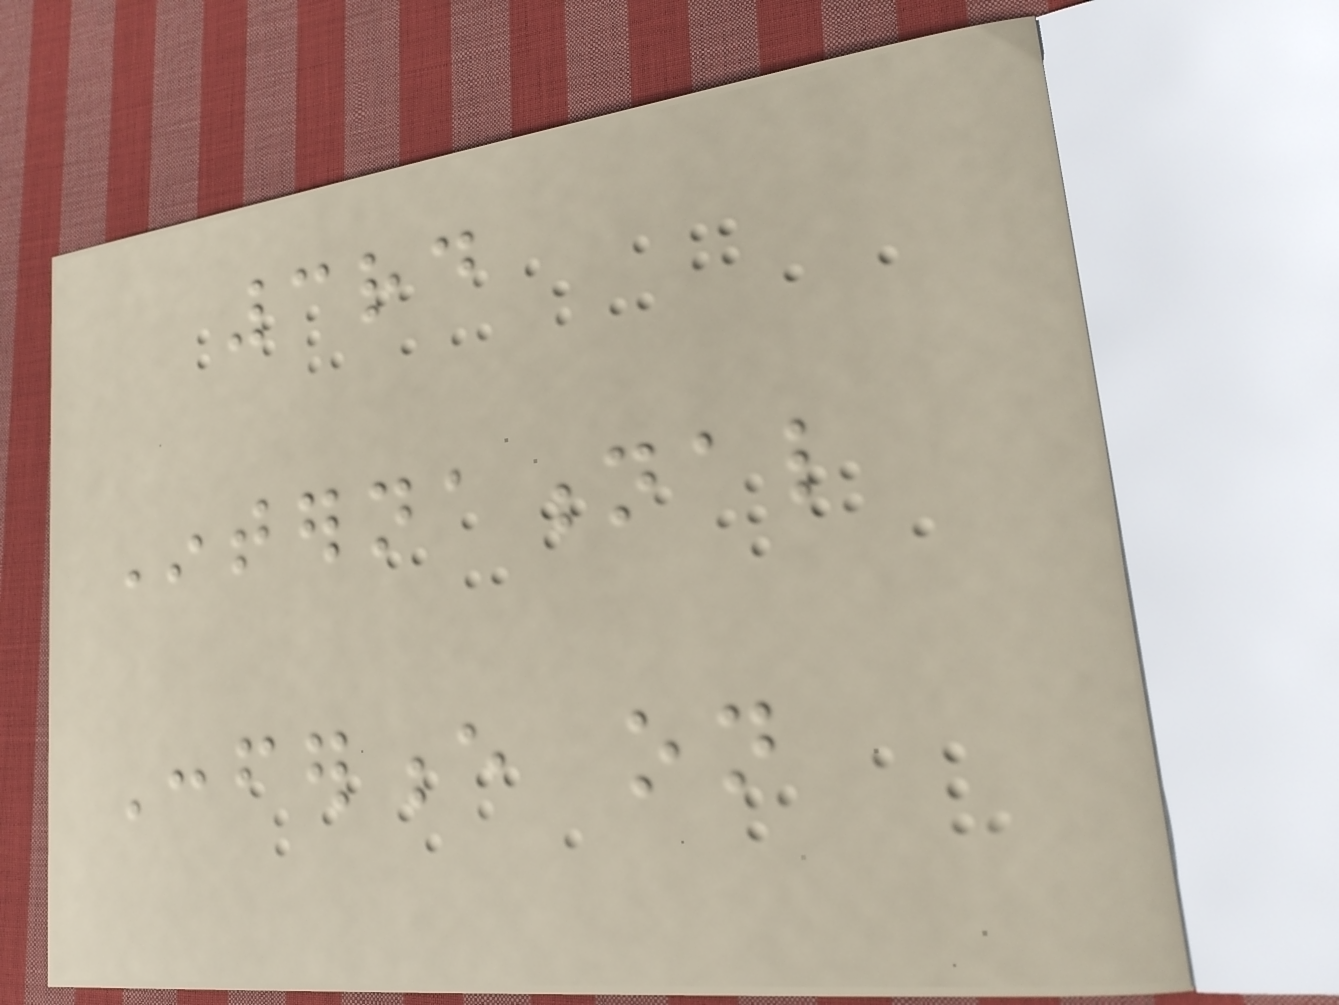3rd
International
Conference on
